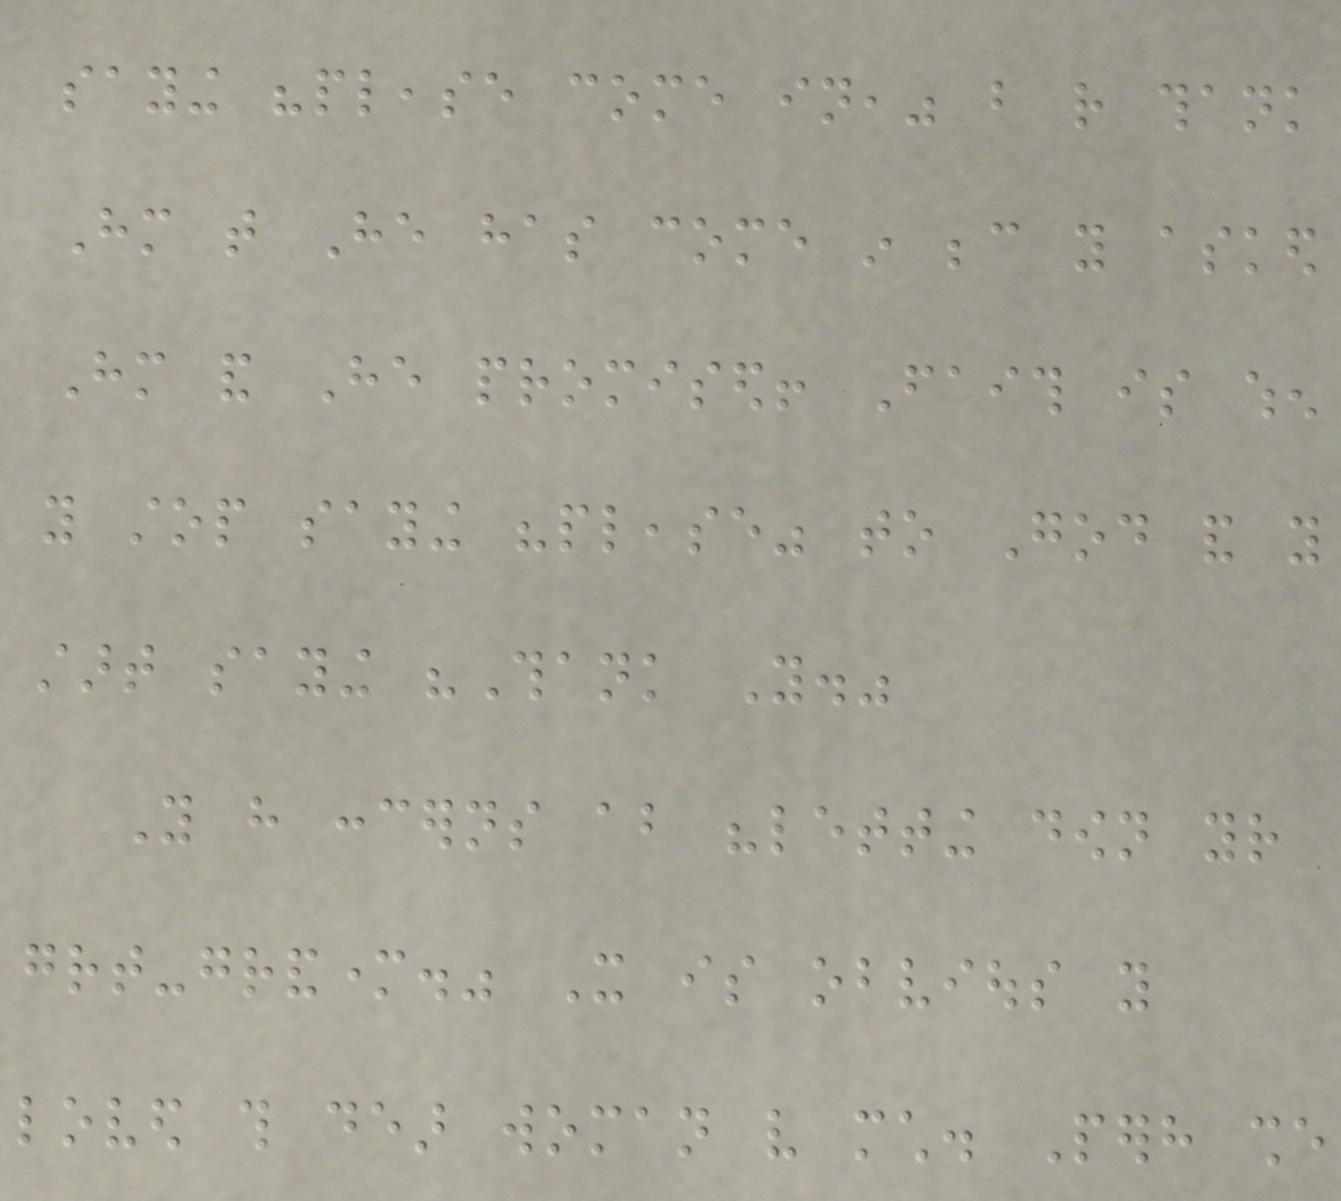saying "please come in," but rather thank
Him that He has come in because you asked
Him and He promised! Faith is when
you stop saying "please" to God and you
start saying "Thank You."
You have concerns about "letting down your
great-grandmother." It is obvious you
loved this dear woman very much. Perhaps she
